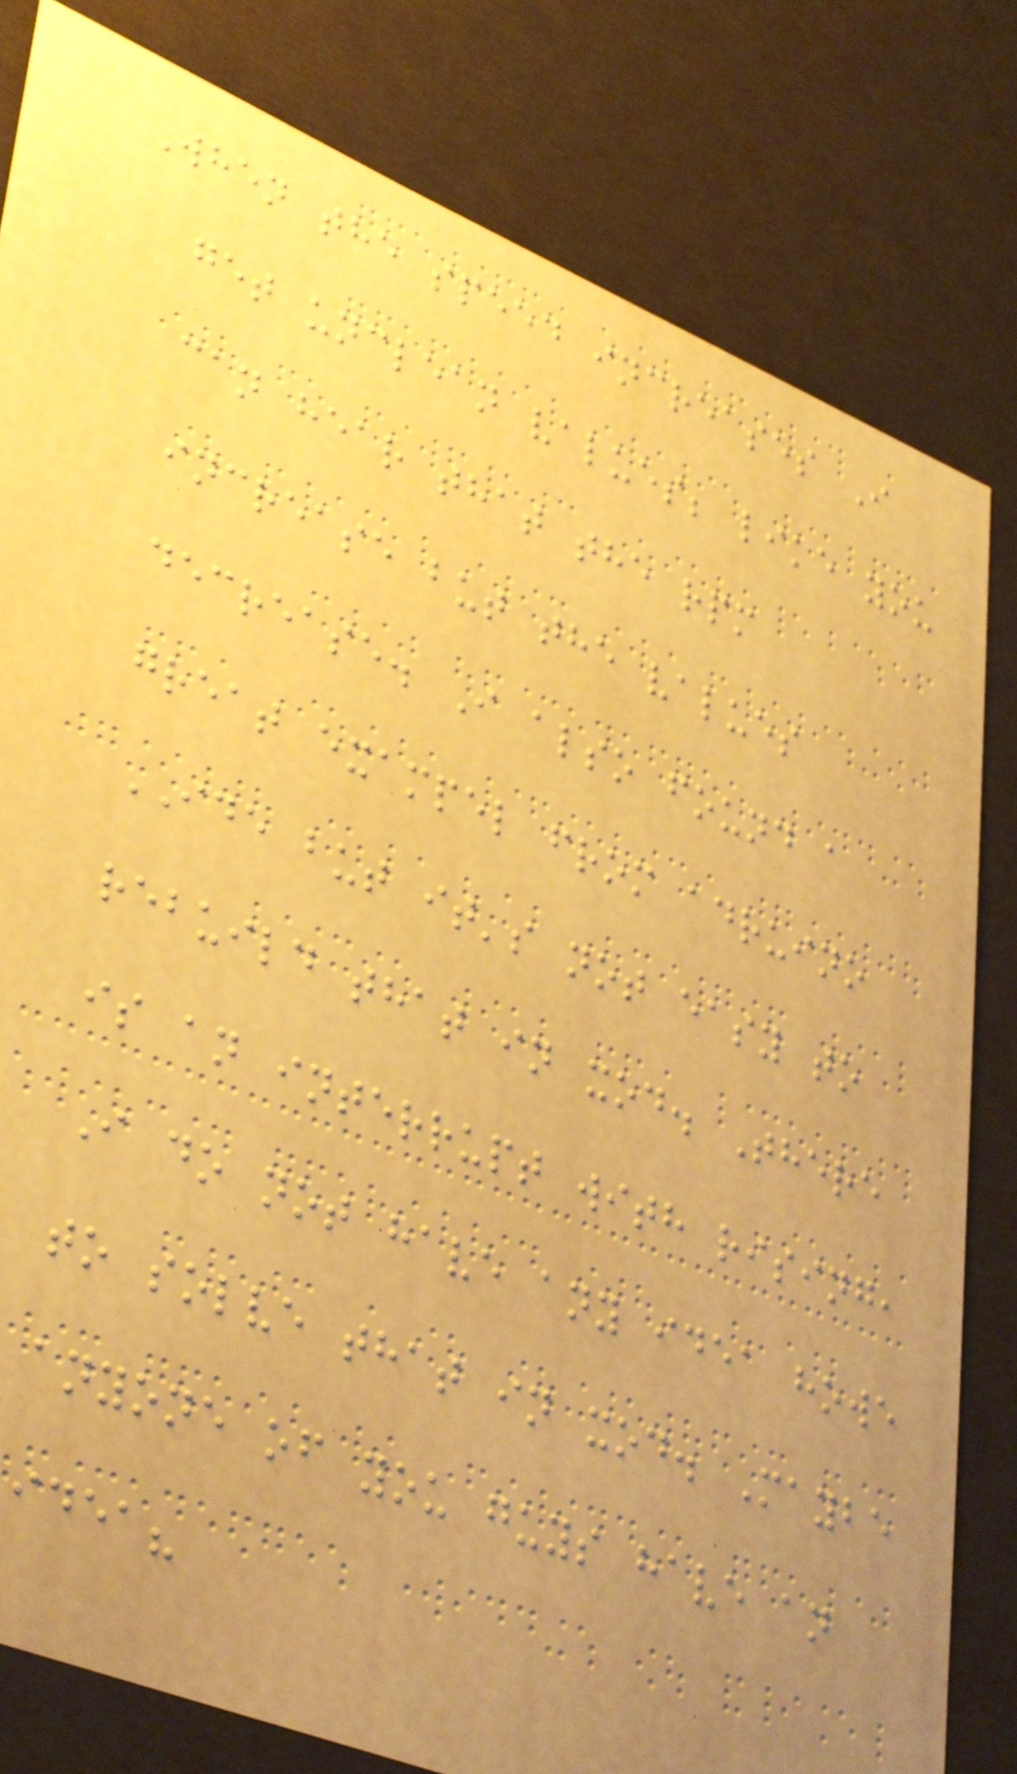When the speed increases I
get unclean values; like you
can hear that the rpm
increase but the values
decrease. I also found a
great exampel from adruino
IDE but it's not easy to
rebuild that in xod. There
is an interrupt with rising,
I do not have any idea howe
to solve that in xod. Maybe
anyone of you guys have an
idea?
